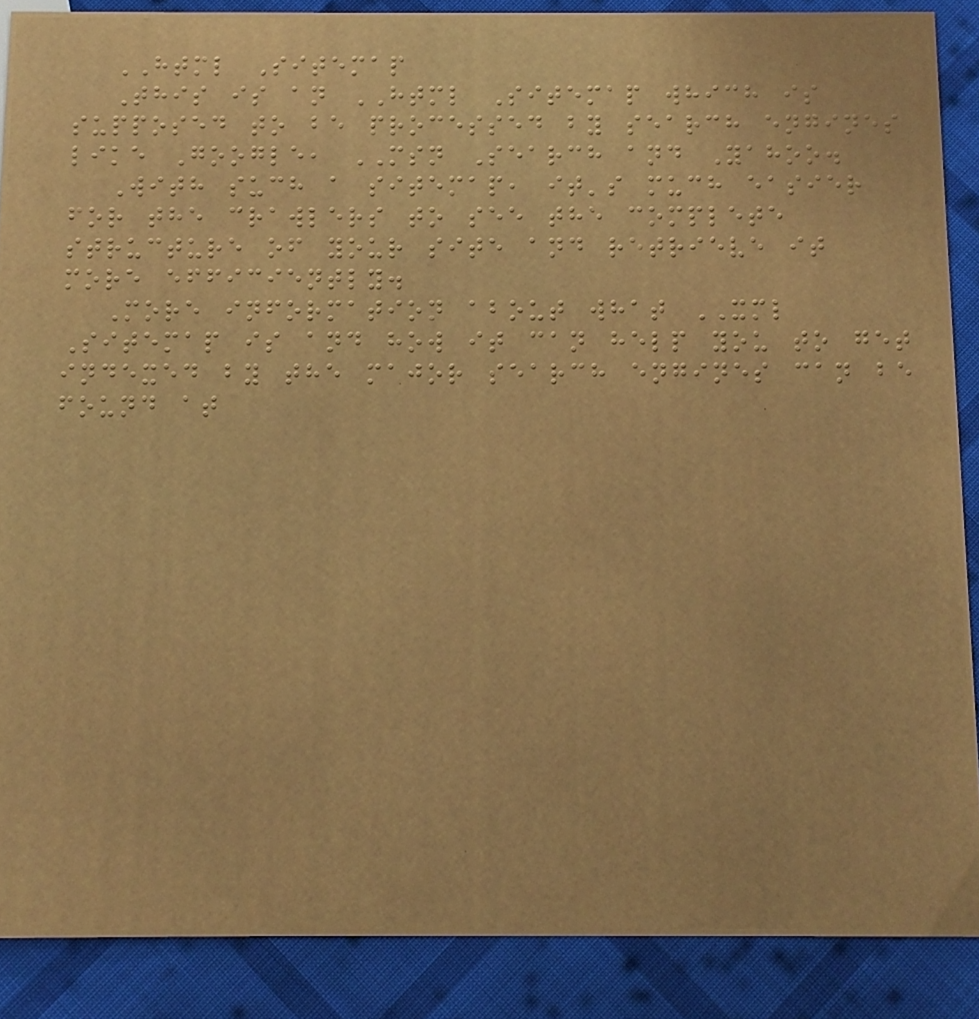HTML Sitemap
This is an HTML Sitemap which is
supposed to be processed by search engines
like Google, MSN Search and Yahoo.
With such a sitemap, it's much easier
for the crawlers to see the complete
structure of your site and retrieve it
more efficiently.
More information about what XML
Sitemap is and how it can help you to get
indexed by the major search engines can be
found at
